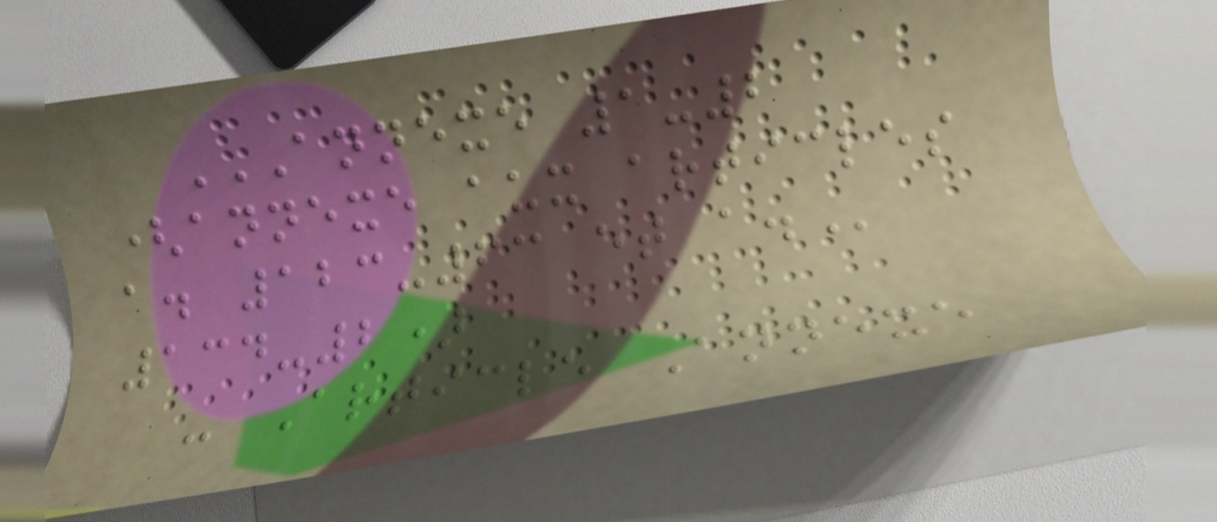ANNEXE 1-2
(ANNEXE AUX ARTICLES
A. 123-63 ET A.
134-2)
- Article Annexe
